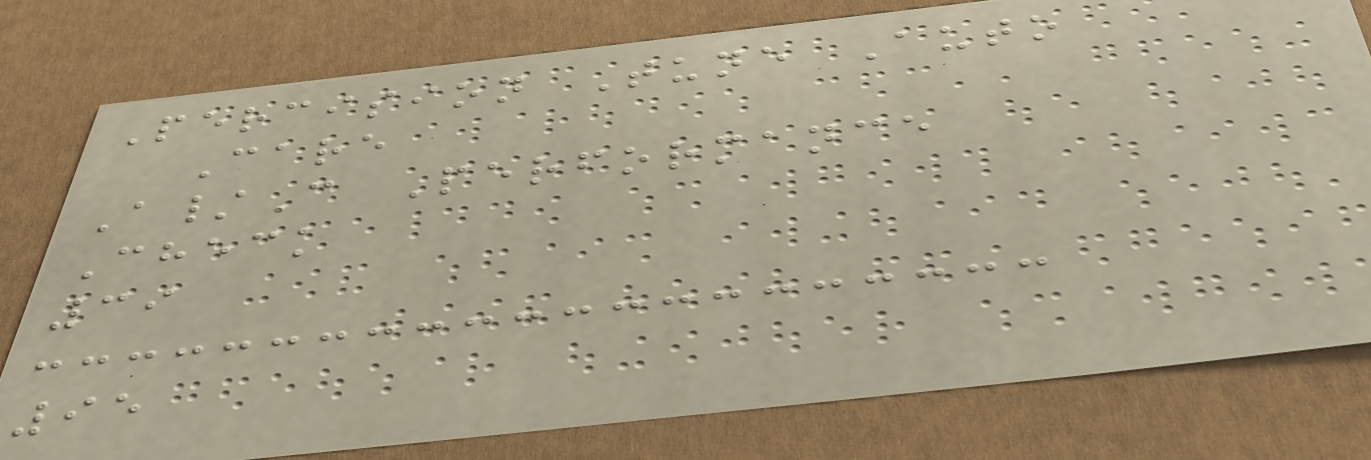Percision Tune Auto
Care
A/C Performance
Check
39
95
